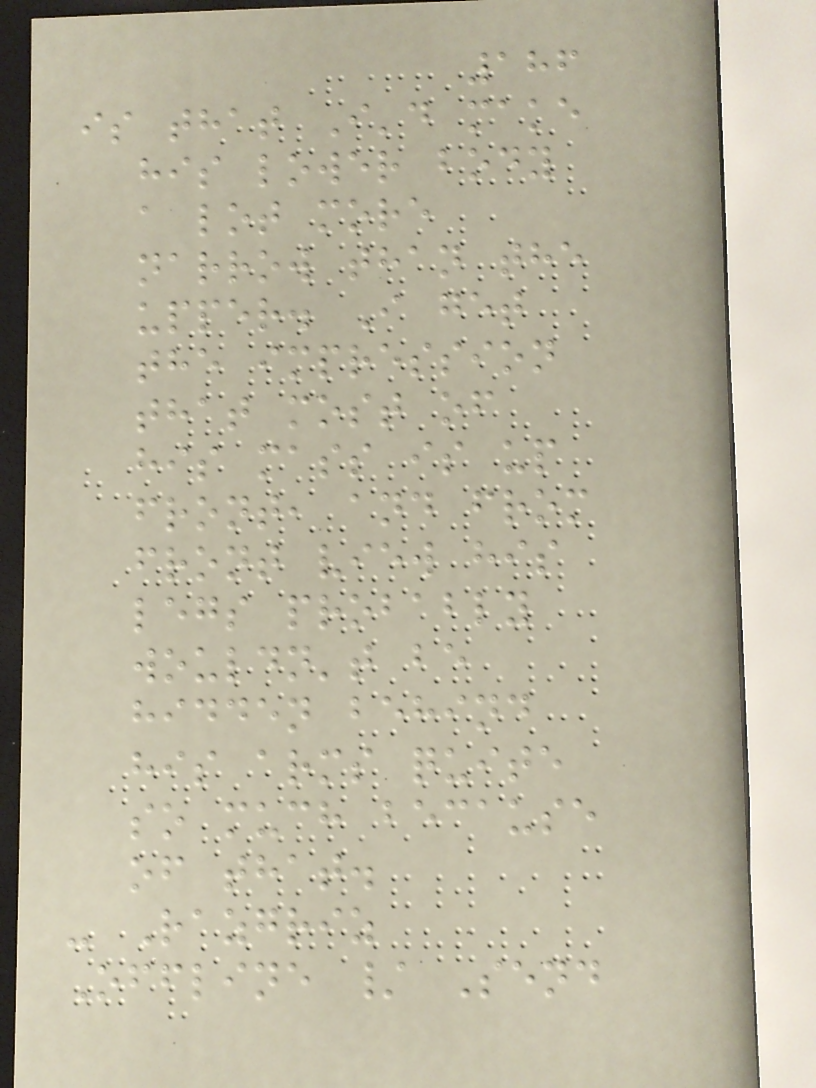186
is that I'd make
his lower body
a lot more
narrow than the
upper. I get
the impression
that most of
his mass is up
front, and from
front view his
legs probably
wouldn't be
hidden behind
his arms quite
so much because
of that.
- Razgriz
Offline / Send
